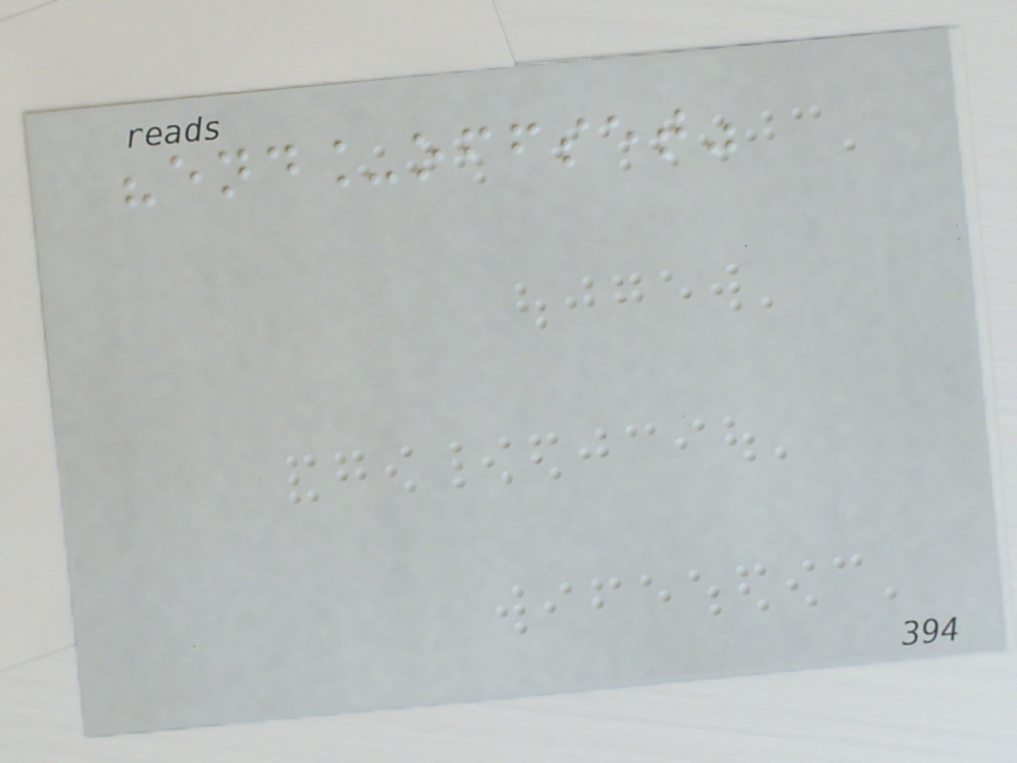"end_offset"
